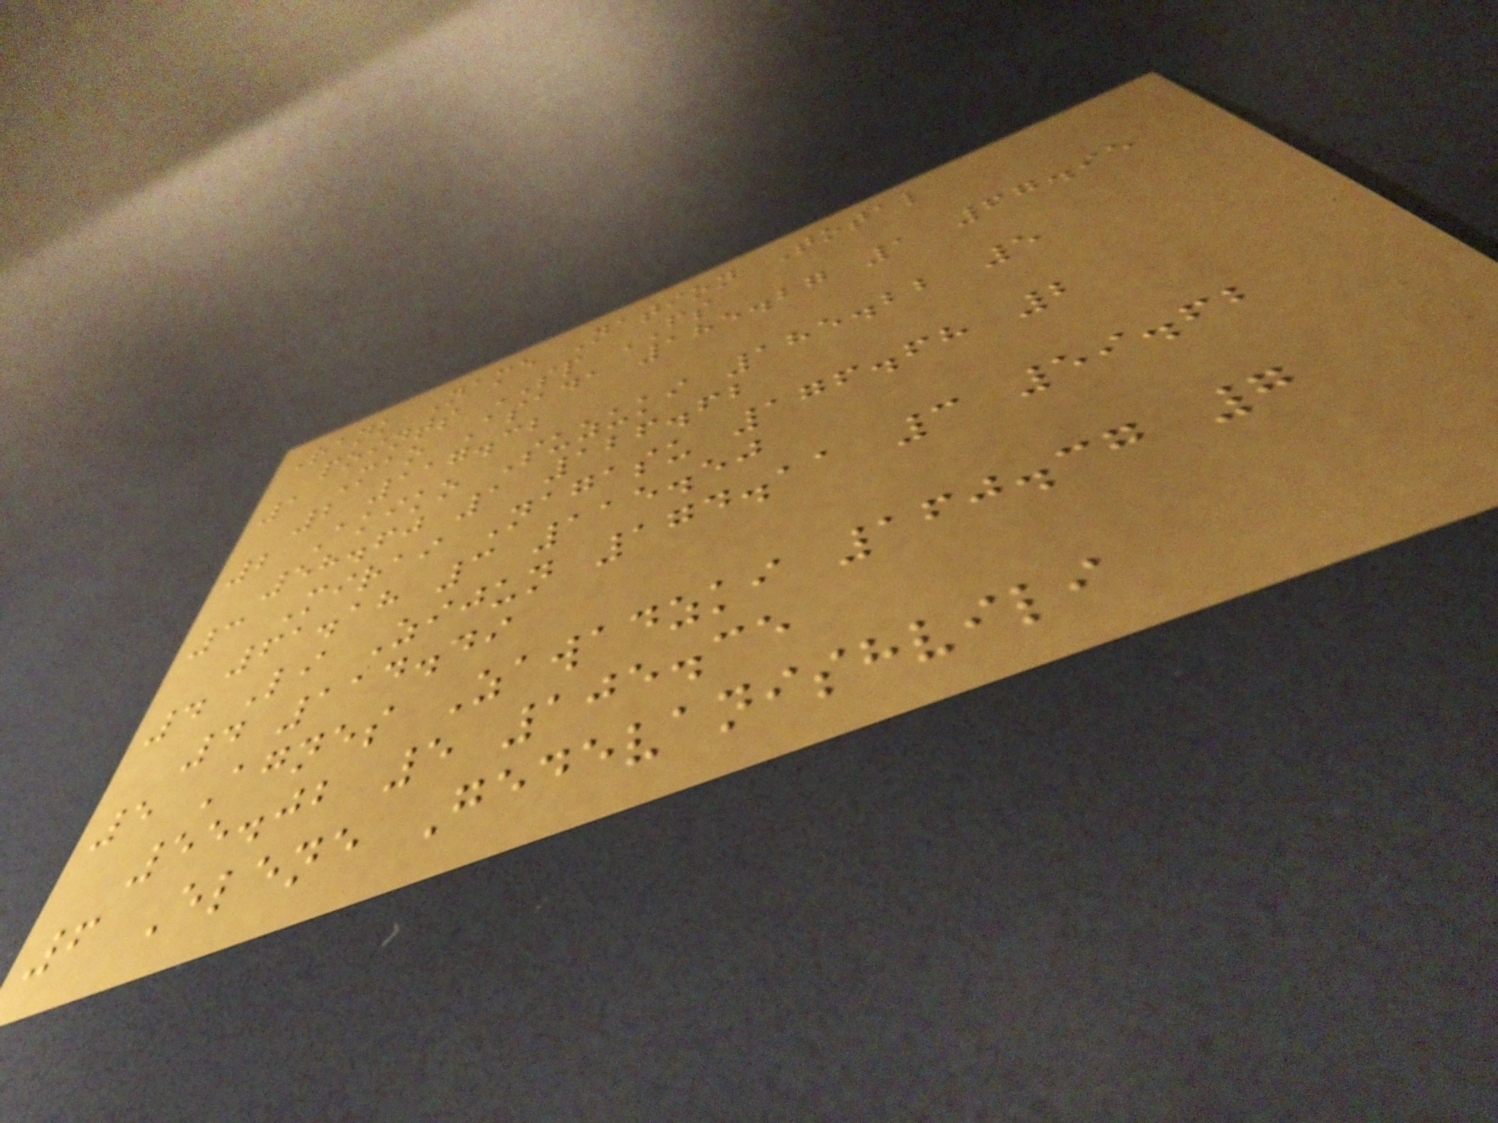Rank Name Nation Total
points SP FS
1 Mao Asada 185.27 1 67.95
2 117.32
2 Akiko Suzuki 185.22 5
58.60 1 126.62
3 Mirai Nagasu 176.68 2
61.18 3 115.50
4 Li Zijun 174.11 3 59.62
4 114.49
5 Agnes Zawadzki 160.37 7
55.02 5 105.35
6 Elene Gedevanishvili
